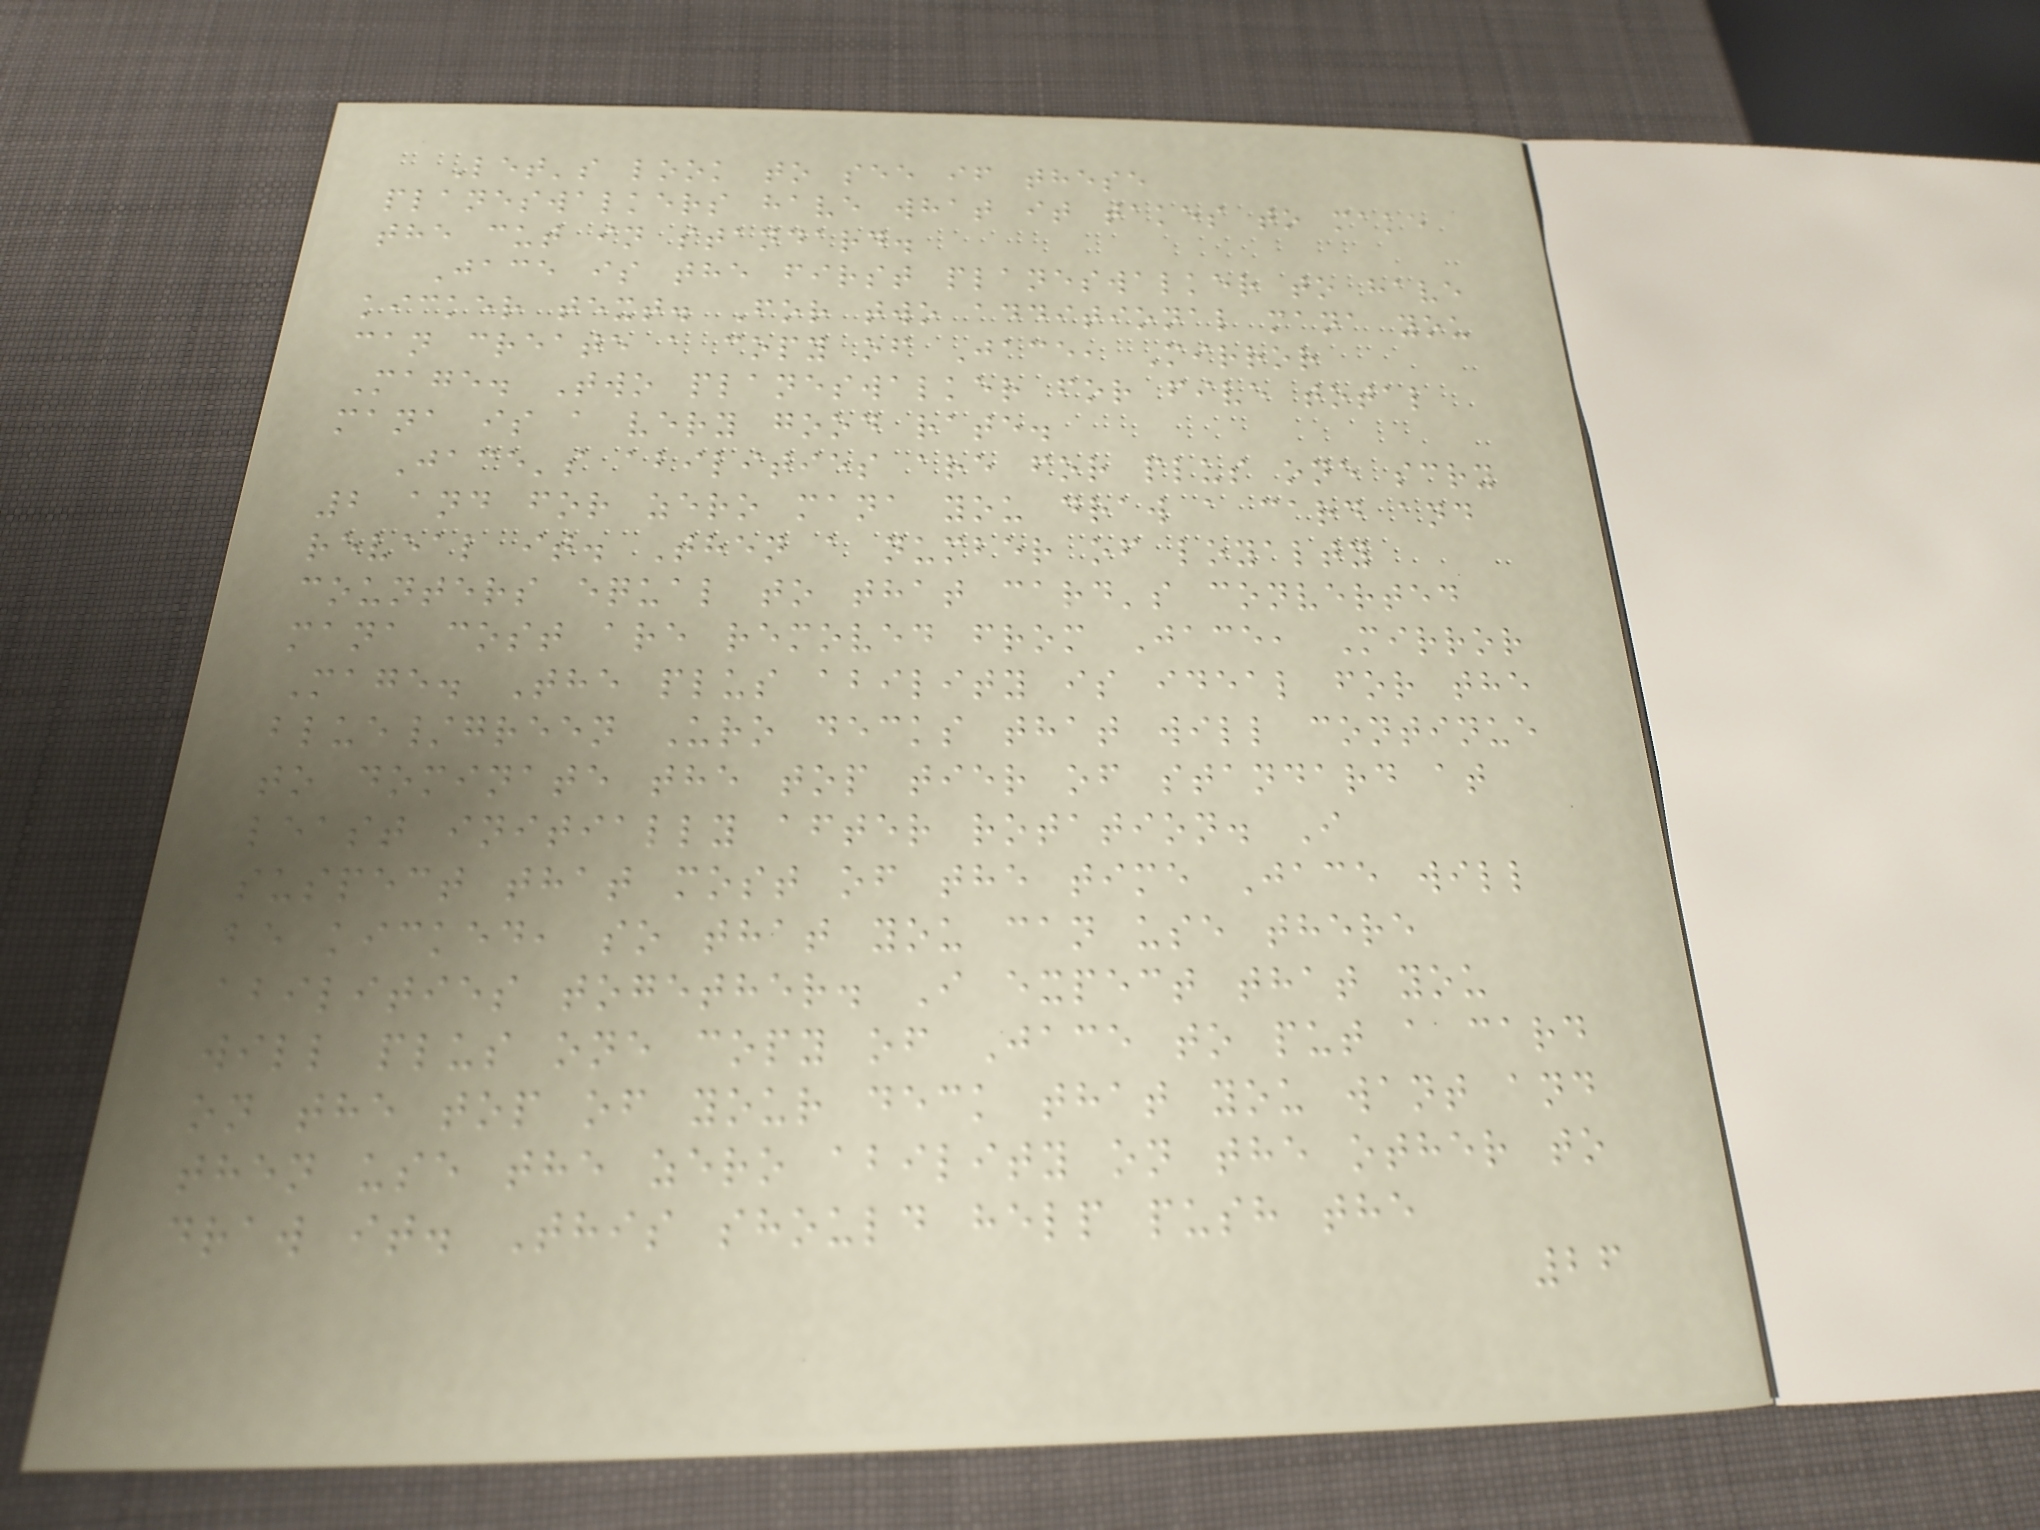Let's look to see if these
planeswalkers have what it takes to make
the cut in standard.
Jace is the first planeswalker to have
kicker text. For two additional mana you
can create a copy of Jace, Mirror
Mage. Two planeswalker for five total
mana is a very good rate.
Jace's abilities are for plus one scry
2 and for zero mana you draw a card and
reveal it. Then a number of loyalty
counters equal to that card's converted
mana cost are removed from Jace, Mirror
Mage. The plus ability is ideal for the
blue/green Uro decks that will continue
to dominate the top tier of standard at
least initially after rotation. I
suspect that most of the time Jace will
be kicked, so that you can use there
abilities together. I expect that you
will plus one copy of Jace to put a card
on the top of your deck that you want and
then use the zero ability on the other to
draw it. This should help push the
26
